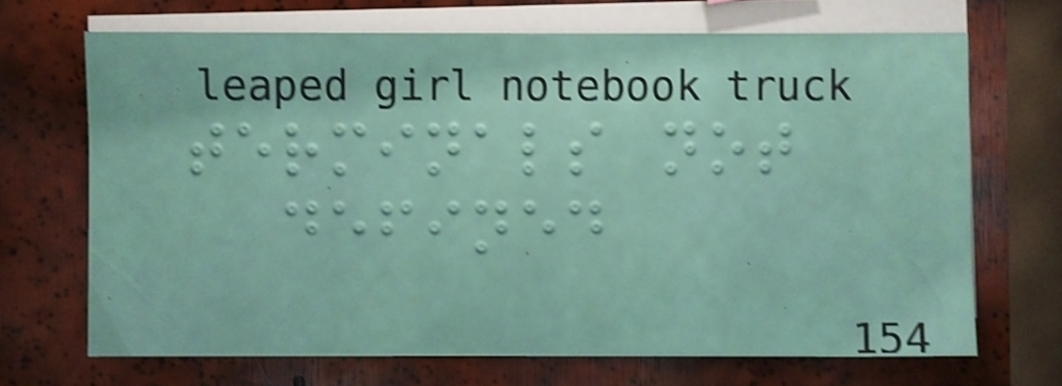terminals not
defined
